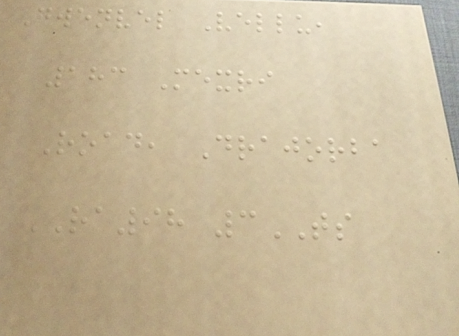Gwenvel Vellu,
183 Mexri
Road, Drajorba
RA98 3TS
